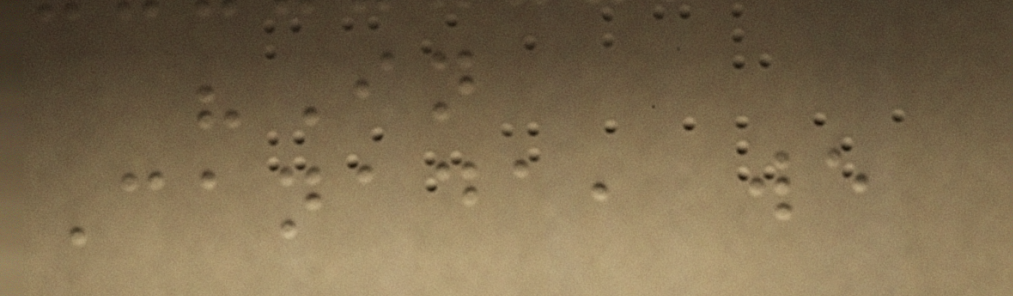"In
Canada, we
